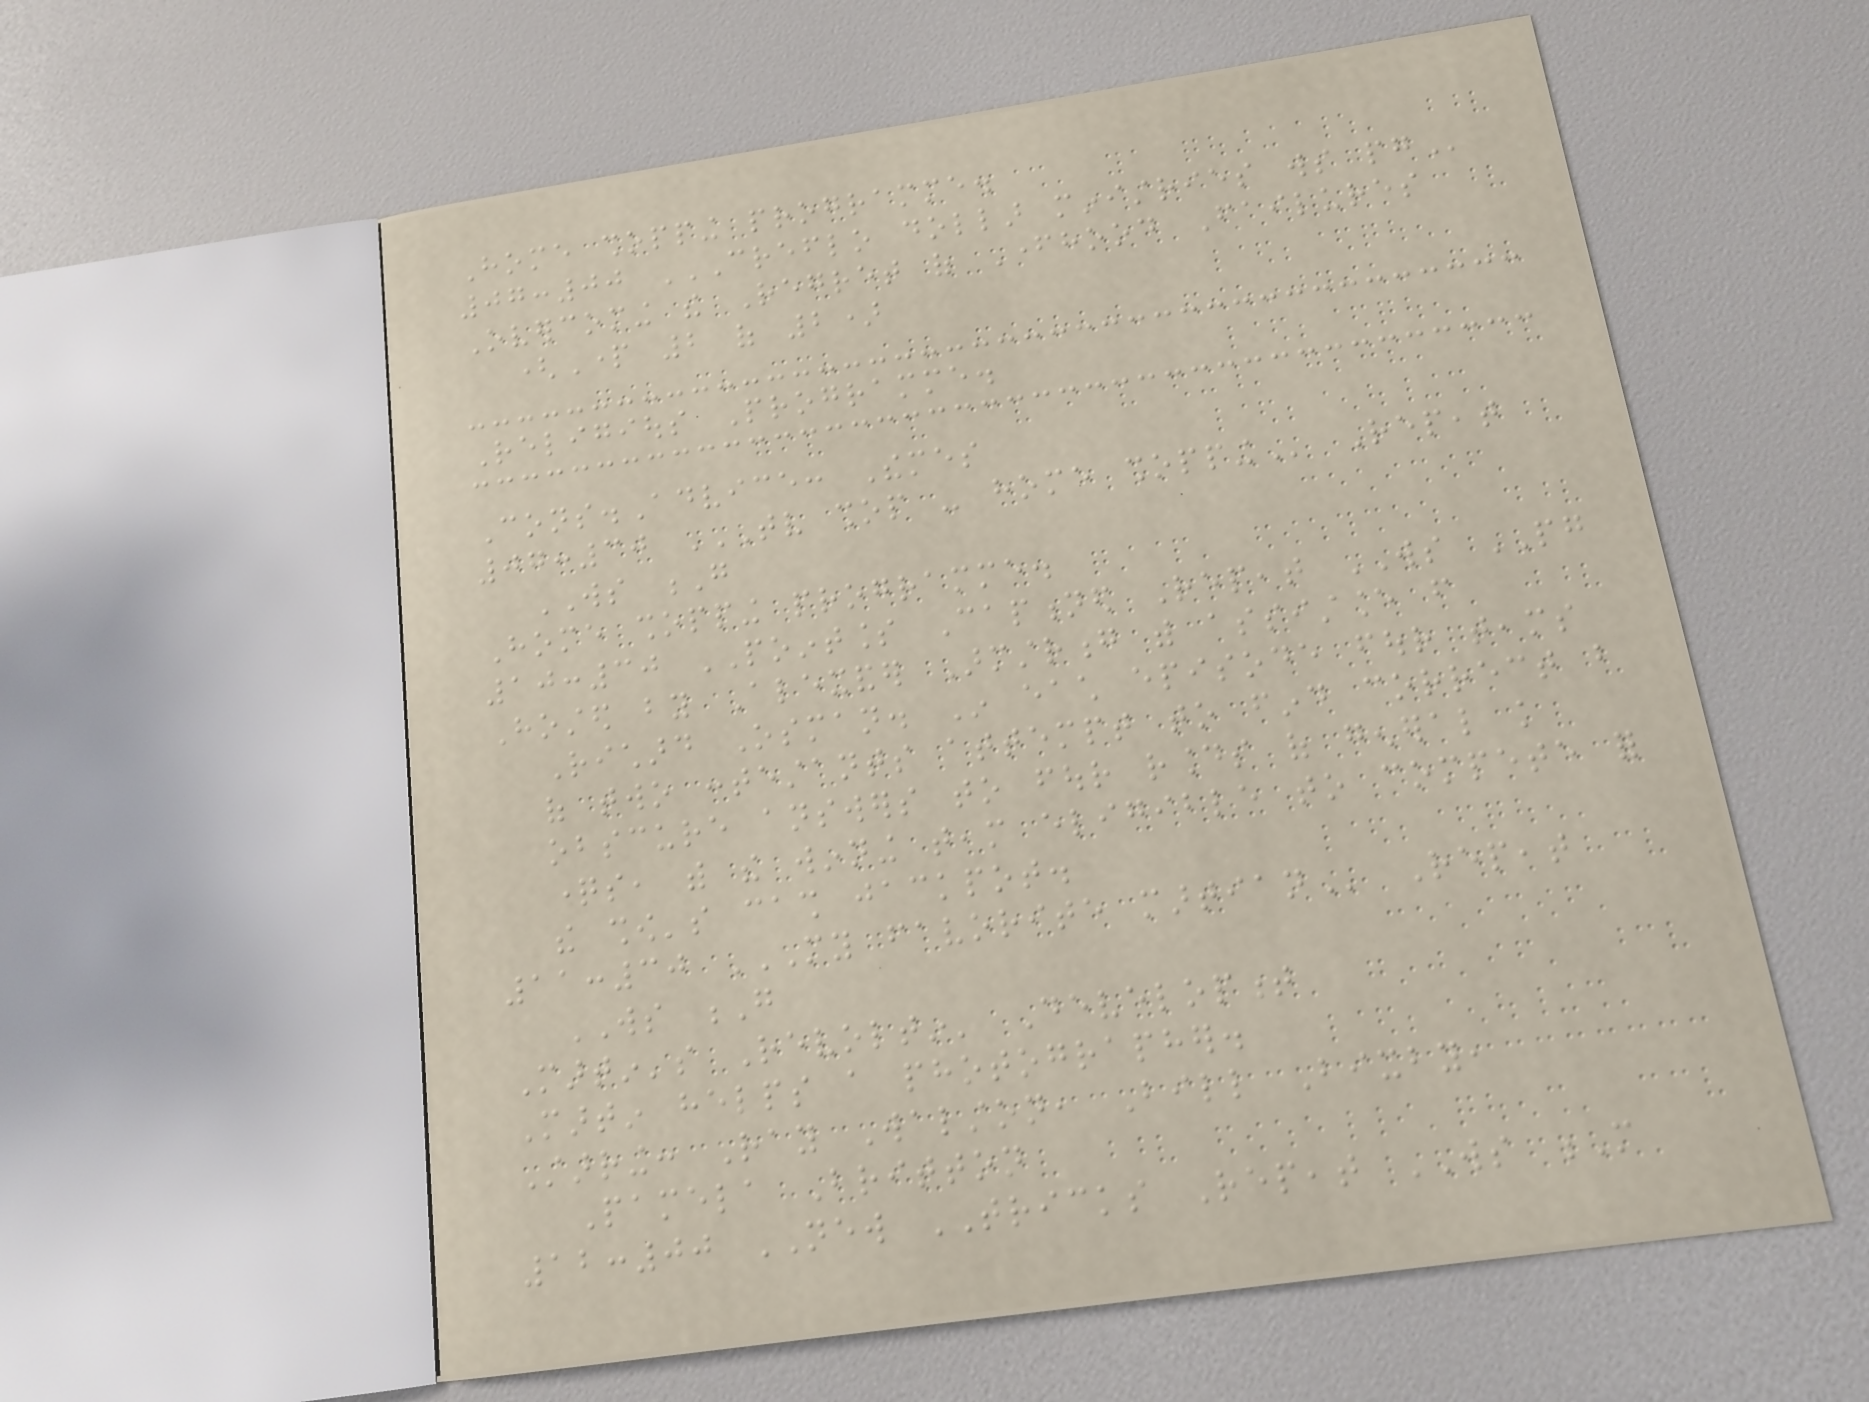Home shopping programme.
07:00 CREFLO DOLLAR MINISTRIES WS PG
Overcoming the Regret of Fatherhood Failures
(Part 2 of 2)
Religious Programme.
Cons.Advice: Themes
07:30 TV SHOP - HOME SHOPPING Repeat
WS G
Home shopping programme.
10:30 POINTLESS Captioned Repeat WS PG
Hosted by Alexander Armstrong with assistance from
Richard Osman. In each episode four teams
of two contestants attempt to find correct but
obscure answers to four rounds of general knowledge
questions, with the winning team eligible to compete for
the show's cash jackpot.
11:30 MY FAVORITE MARTIAN Repeat
WS G
Martin's Revoltin' Development
Martin helps a photographer.
Starring: Ray Walston, Bill Bixby,
Pamela Britton
12:00 NEW TRICKS Repeat WS M
